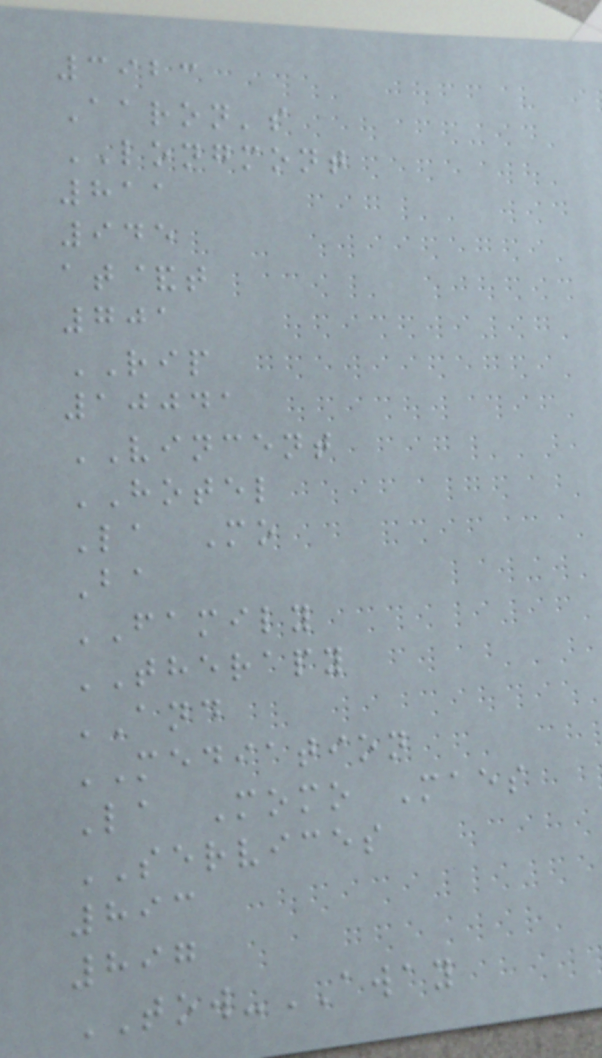3923
Aaron's
LONGMONT
811
945
at&t
701
RIP
10041
VINCENT
HOTEL
La Mo
Ba
FAMILY
THERAPY
AND
MEDIATION
La Momo Maes
SERVICES
893
897
TOW-AWAY
